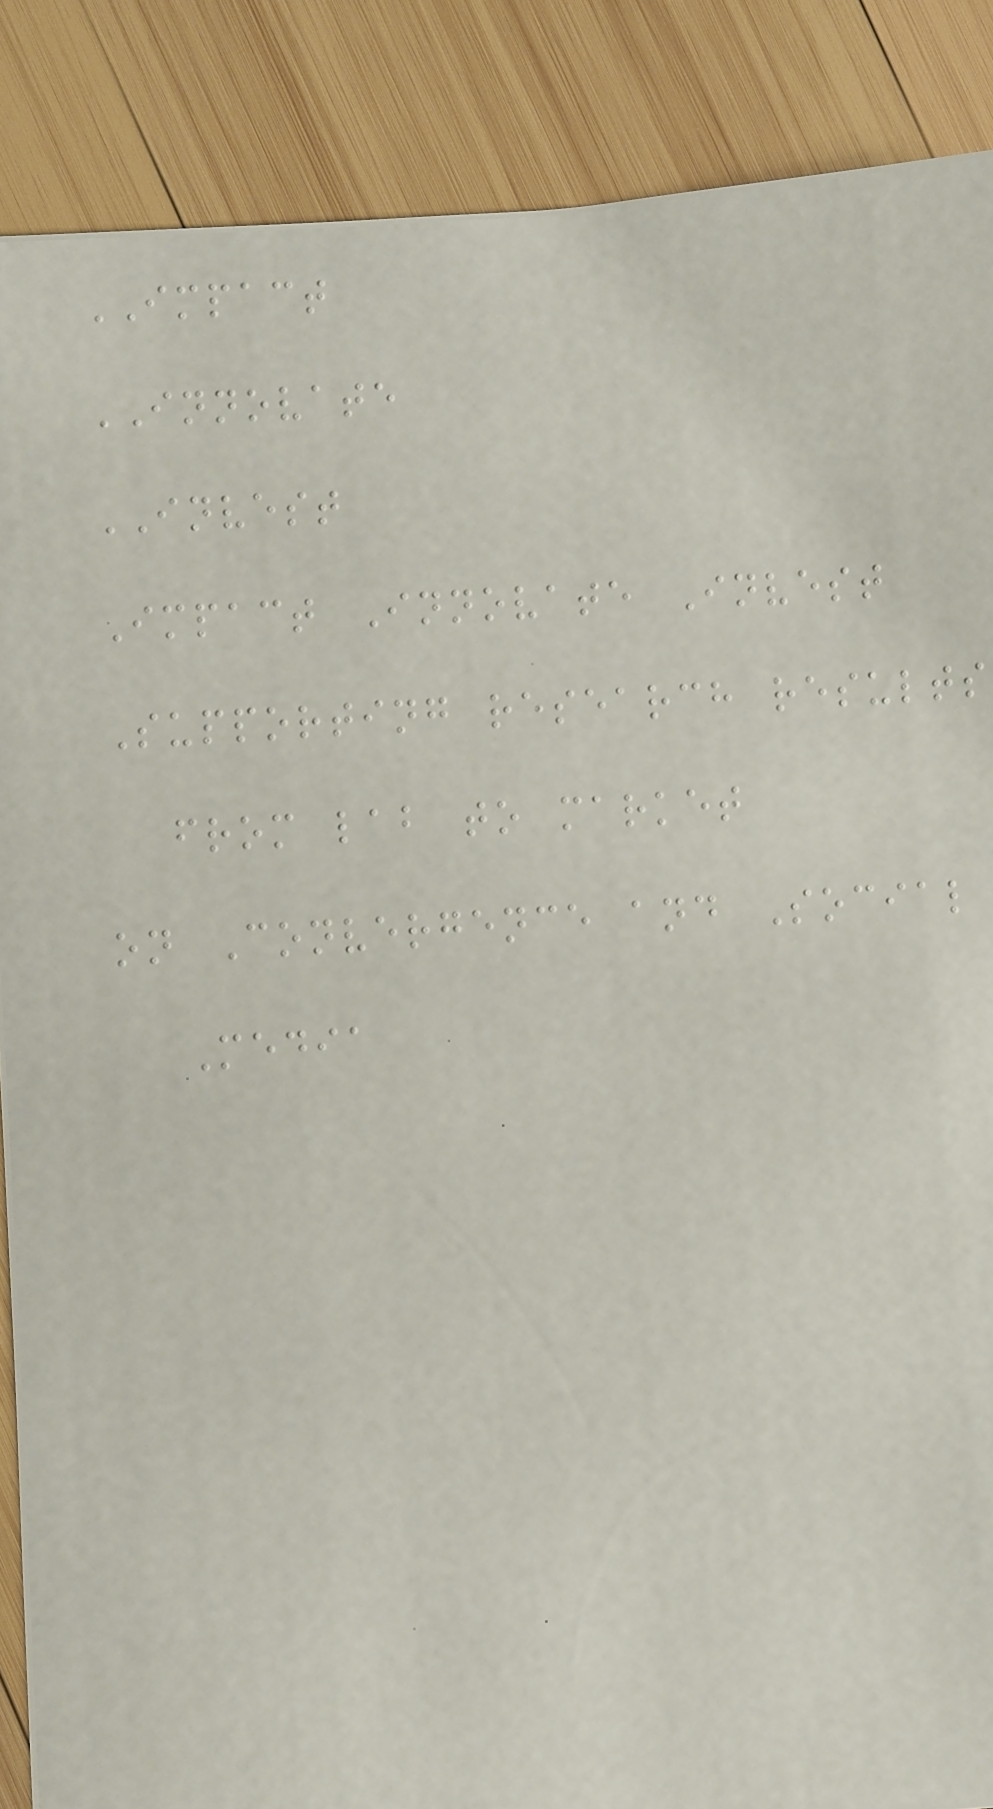IMPACT
INNOVATE
INVEST
Impact Innovate Invest
Supporting research results
from lab to market
on Convergence and Social
Media
